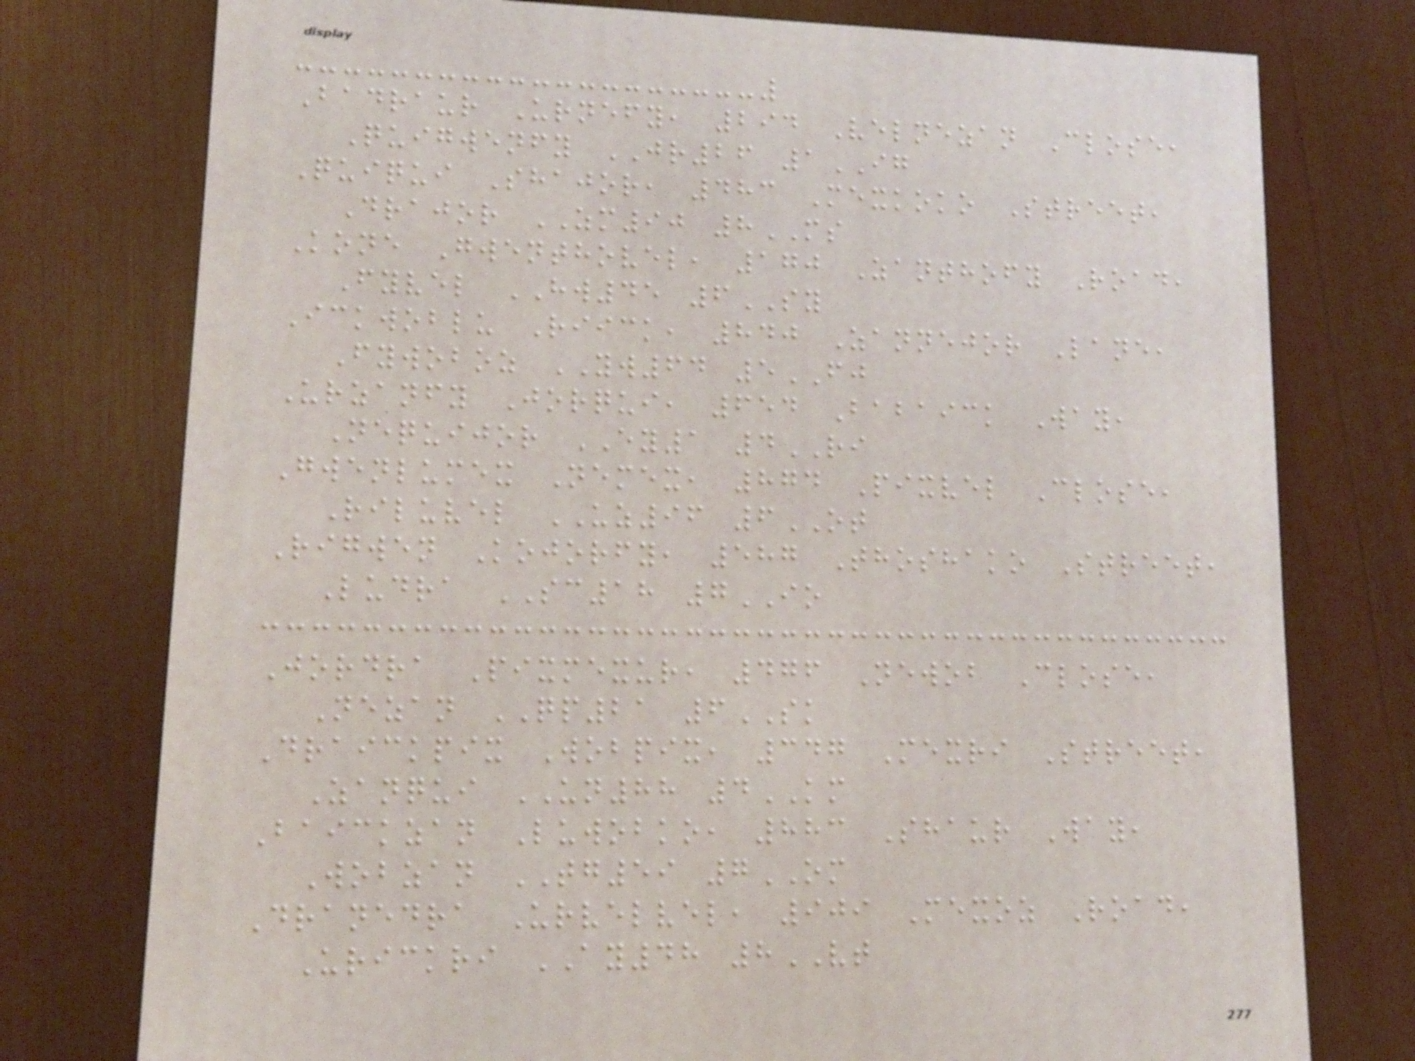Badraur Urnefy, 294 Velnezan Close,
Quigwenfy JR26 1IG
Quiqui Shajor, 483 Mexkoko Street,
Drajor ZM90 8MS
Kone Gwenthovel, 170 Zanthofy Road,
Fyvel HW45 6SY
Ickwoblu Riick, 840 Zannejor Lane,
Fywoboz YW64 5FJ
Urzanfy Jorqui, 654 Babaick Way,
Nequijor EY1 4RI
Gwenlumex Nemex, 874 Pixvel Close,
Riluvel UZ96 6OT
Rigwen Kojorfy, 587 Thoshako Street,
Ludra SC18 7IO
Jordra Pixmexur, 476 Newob Close,
Nezan QP21 6SK
Draickpix Wobpix, 347 Mexri Street,
Zanqui UN88 4KM
Baickzan Luwobko, 883 Shaur Way,
Wobzan TG59 7OM
Dranedra Urvelvel, 909 Mexoz Road,
Urickri AY48 8VT
